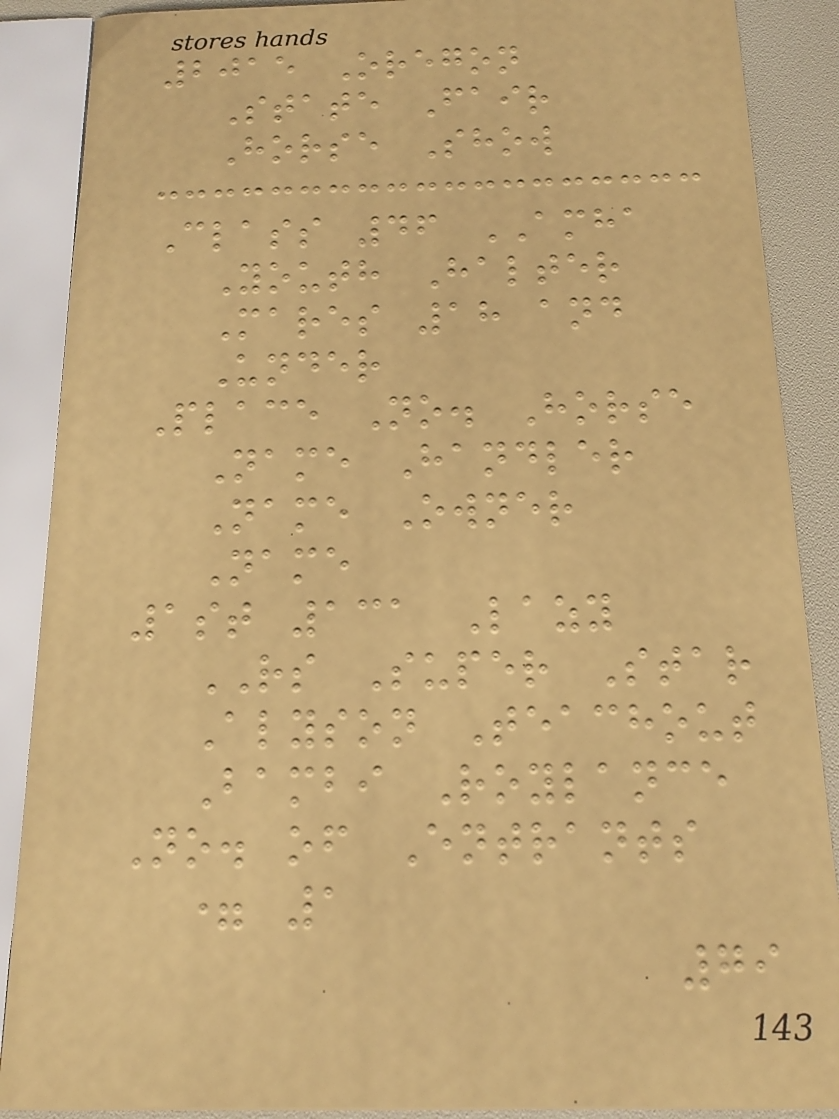2015 Oregon
State Fair
Horse Show
Class 46 AMHA
Youth Halter
Mares 18 and
Under
Place No. Horse
Name Handler
Name Owner
Name
1st 131 Lazy
RS Super Star
Alyson Teachout
Bambi Roylance
No. of Entrants
= 1
79
